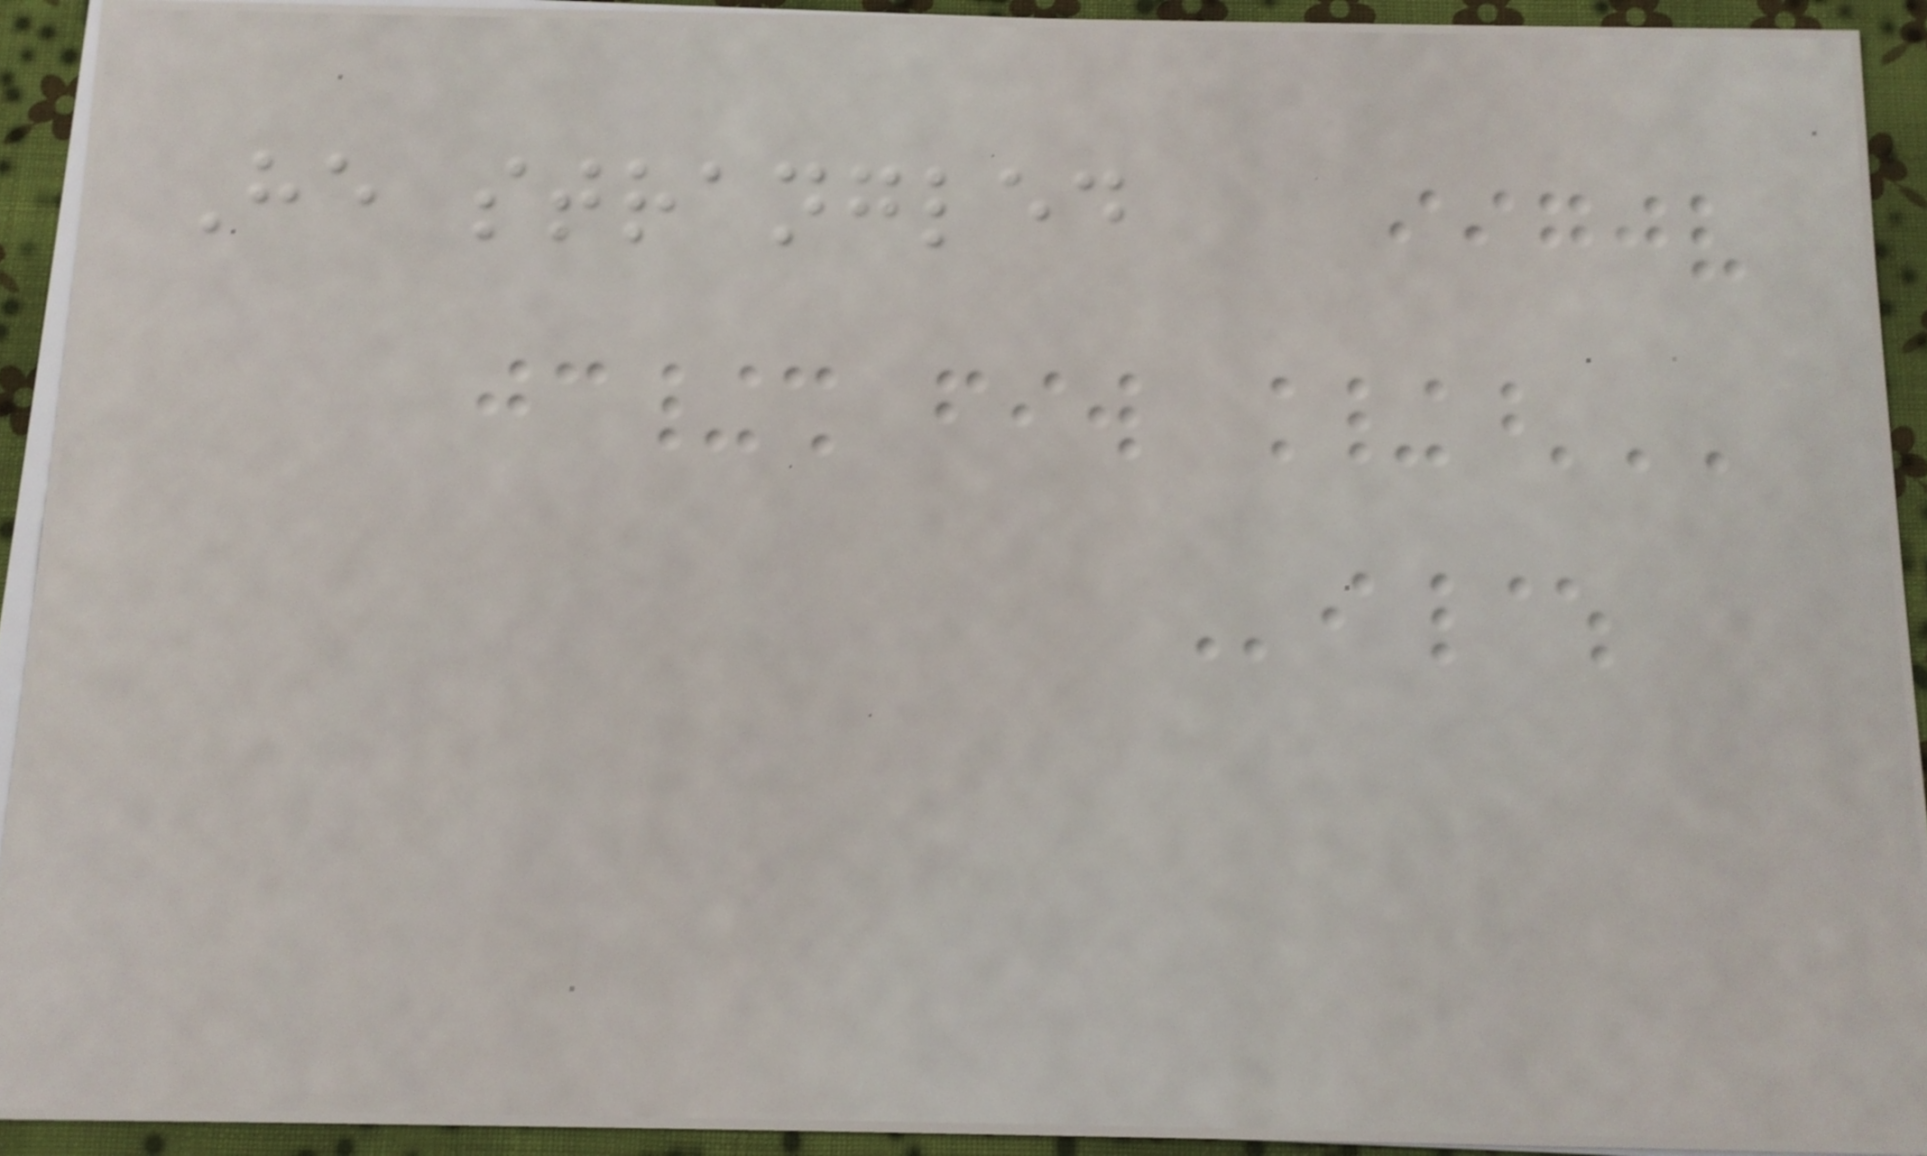He strangled
